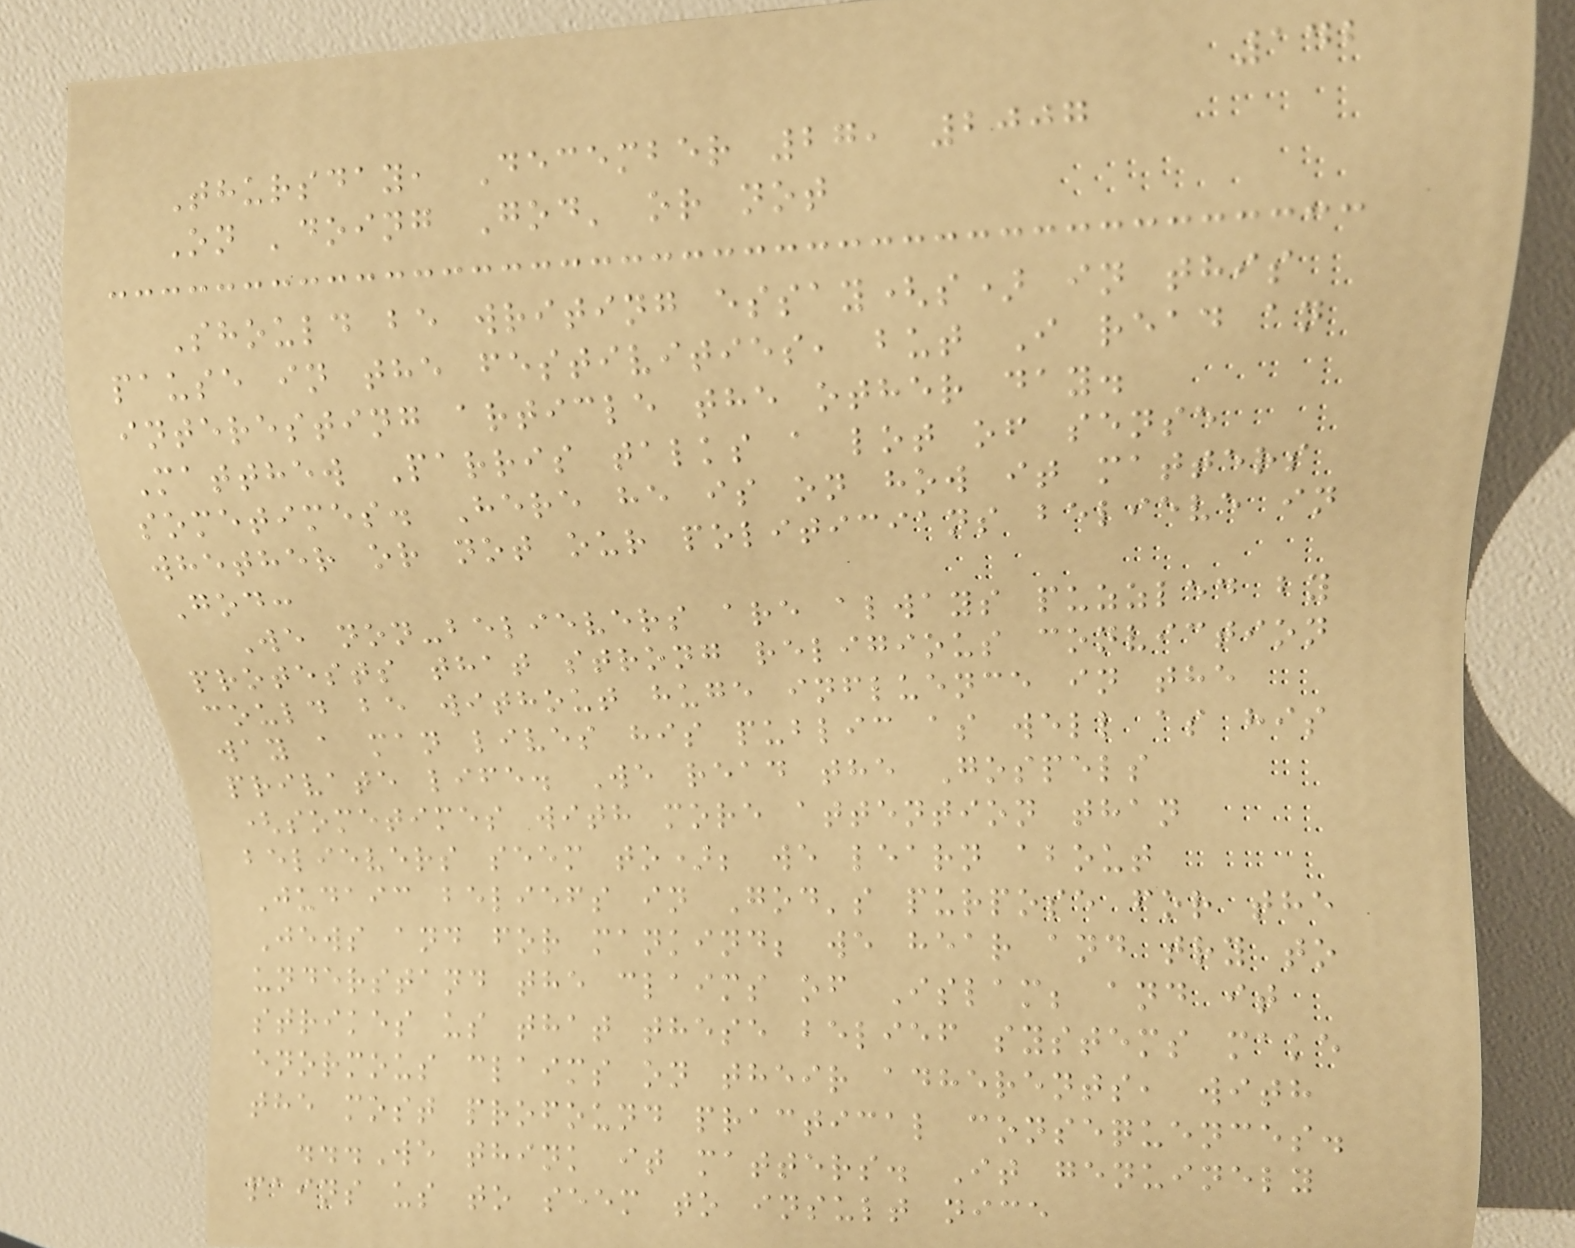142
Thursday, December 27, 2007
On 'doing God' or not
Should be writing essay(s) in this
pause in the festivities, but I read an
interesting article the other day.
Matthew Parris talks a lot of sense
sometimes. Here he is on how it matters
whether or not our politicians believe in
God:
We non-believers are always puzzled by
protests that strong religious conviction
could be without huge influence in the
way a man lives his public as well as his
private life. We read the Gospels
(sometimes with more attention than
believers seem to); we learn about
Judaic beliefs in God's purpose for the
Jews and for mankind; we hear and try to
understand the claims of Islam; and it
strikes us that these belief systems make
enormous claims on their adherents, with
the most profound practical consequences.
...We think it matters. It genuinely
pains us to seem to insult nice
